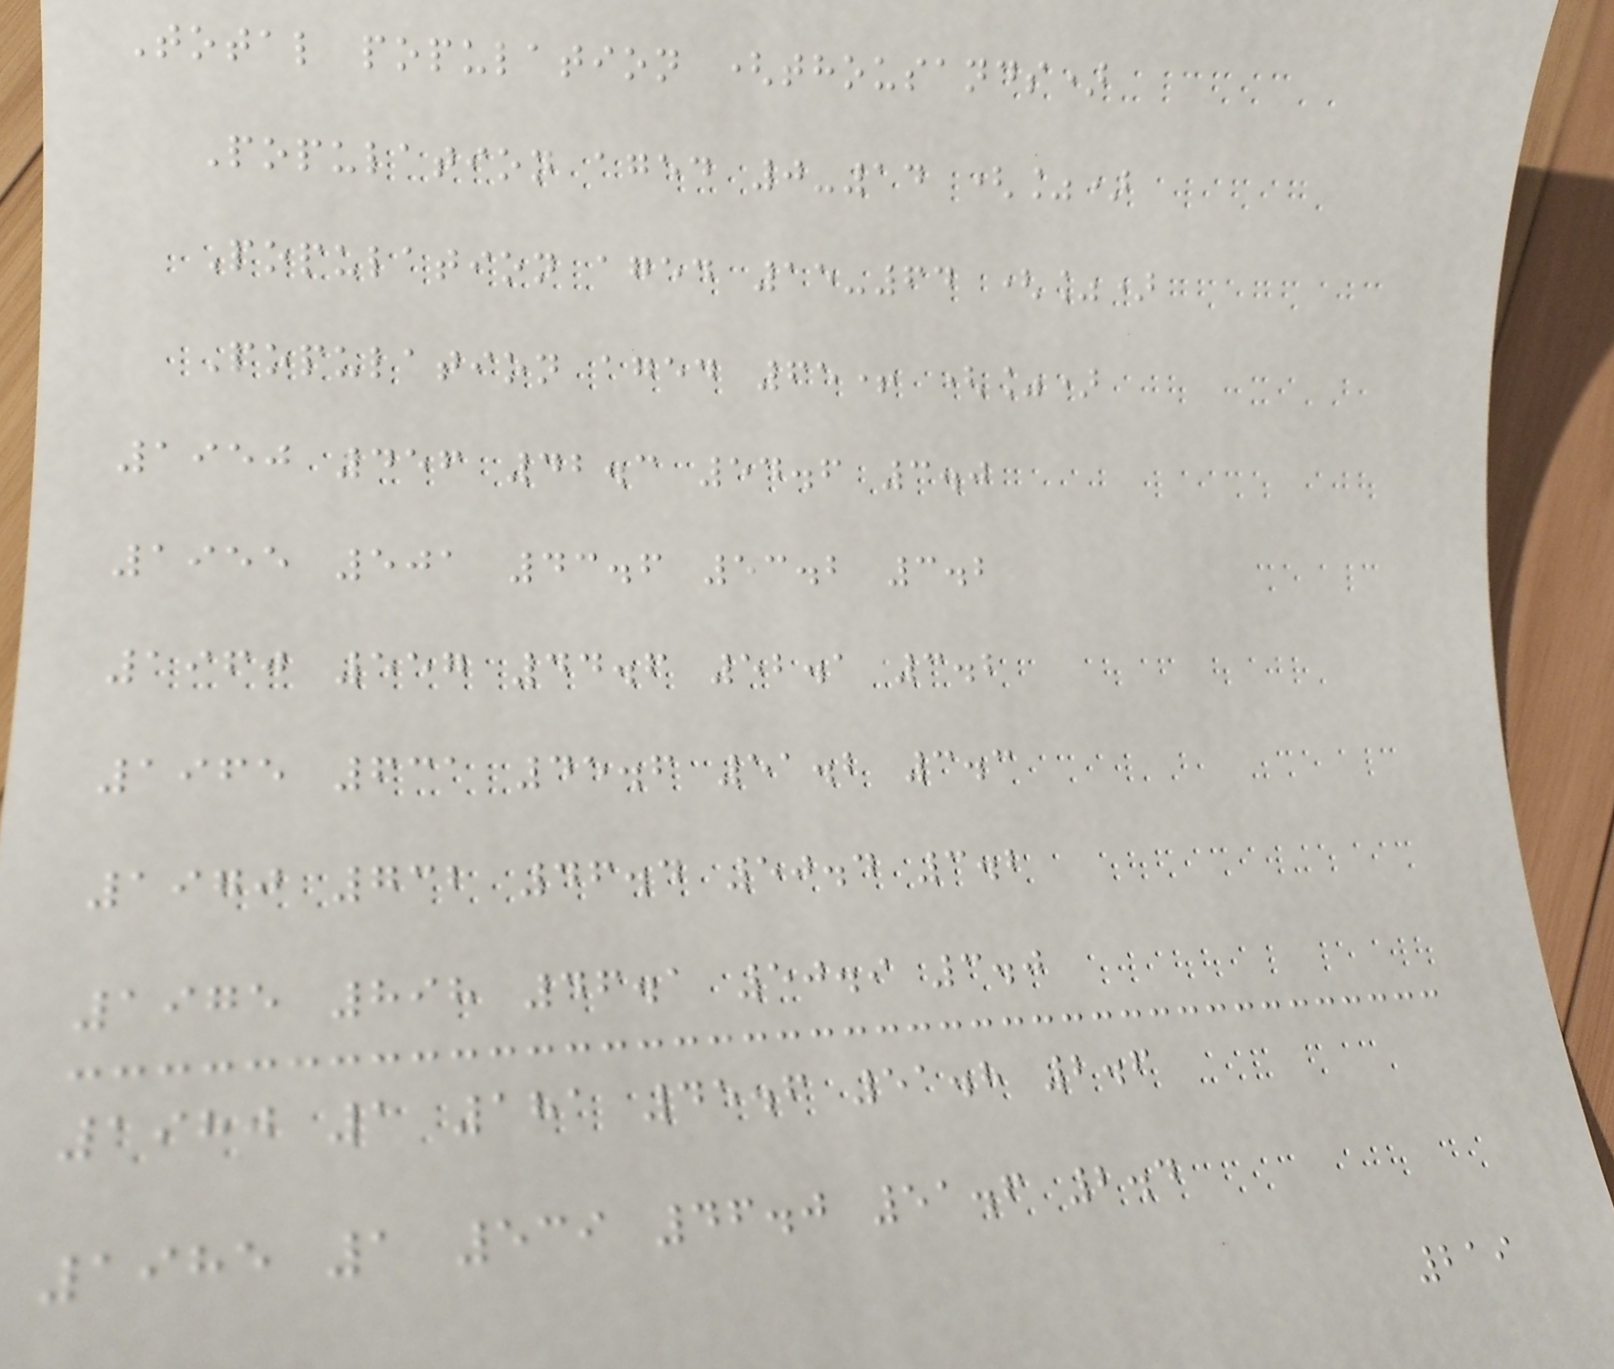Total population (thousands)
Population aged 0-14 (%)
Population aged 15-64 (%)
Population aged 65+ (%)
1950 456 42.3 54.6 3.0
1955 501 43.6 53.2 3.2
1960 557 44.6 52.1 3.2
1965 631 45.6 51.2 3.3
1970 732 46.4 50.4 3.2
1975 898 46.1 50.9 3.0
1980 1 181 45.6 51.8 2.6
1985 1 539 46.0 51.6 2.4
219
